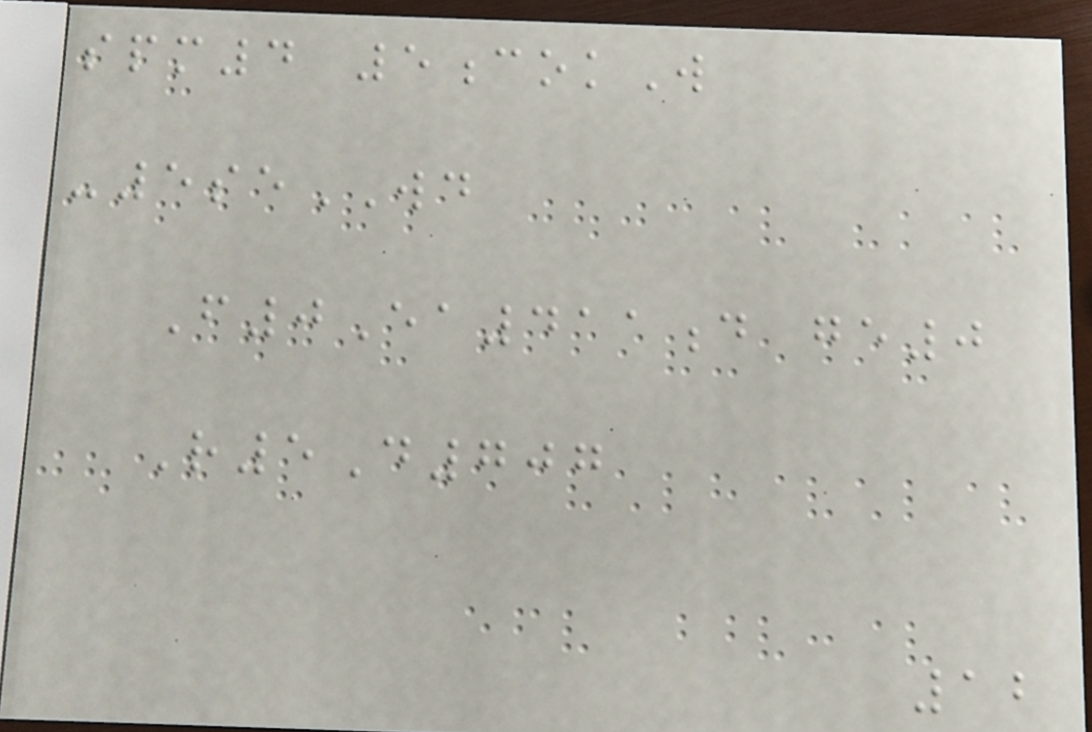spm4 5cokW
-5seWD
F0Ea411d ge0
R5D707
12
